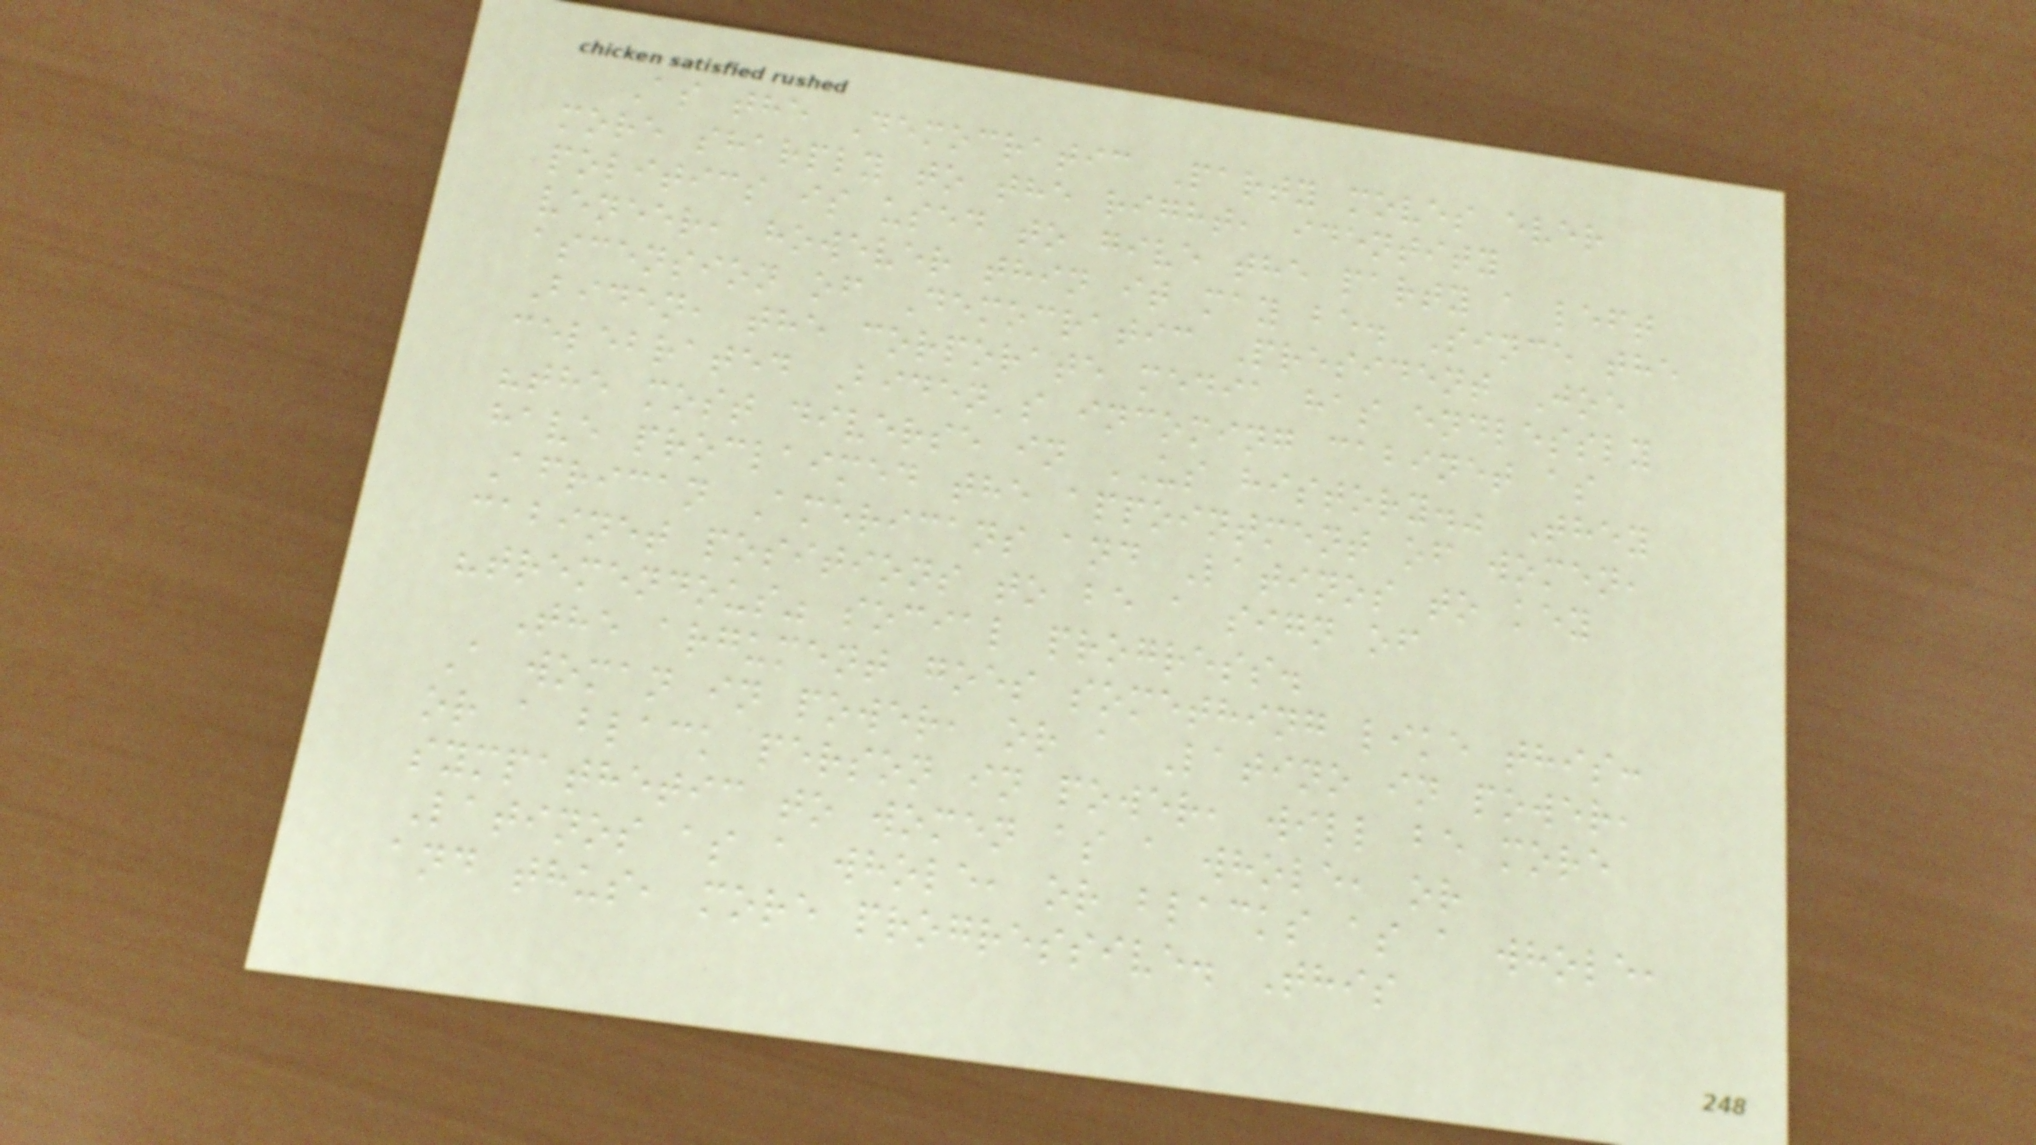As the Democratic Party moves ever
more sharply to the right, identity
politics is used to give the party a left
veneer, however thin it may be. Since the
ascension of Democratic President Joe
Biden, the corporate media has endlessly
celebrated Biden's incoming cabinet as
"the most diverse in US history." They
have proclaimed the appointment of women,
African Americans and Latinos to key
cabinet positions to be a sign of
"tremendous" social progress.
The argument goes something like this:
A woman in power, or a Latino in power,
or a black person in power, will be more
sympathetic to women as a whole, or
Latinos as a whole, or blacks as a whole,
and thus, more progressive. This
